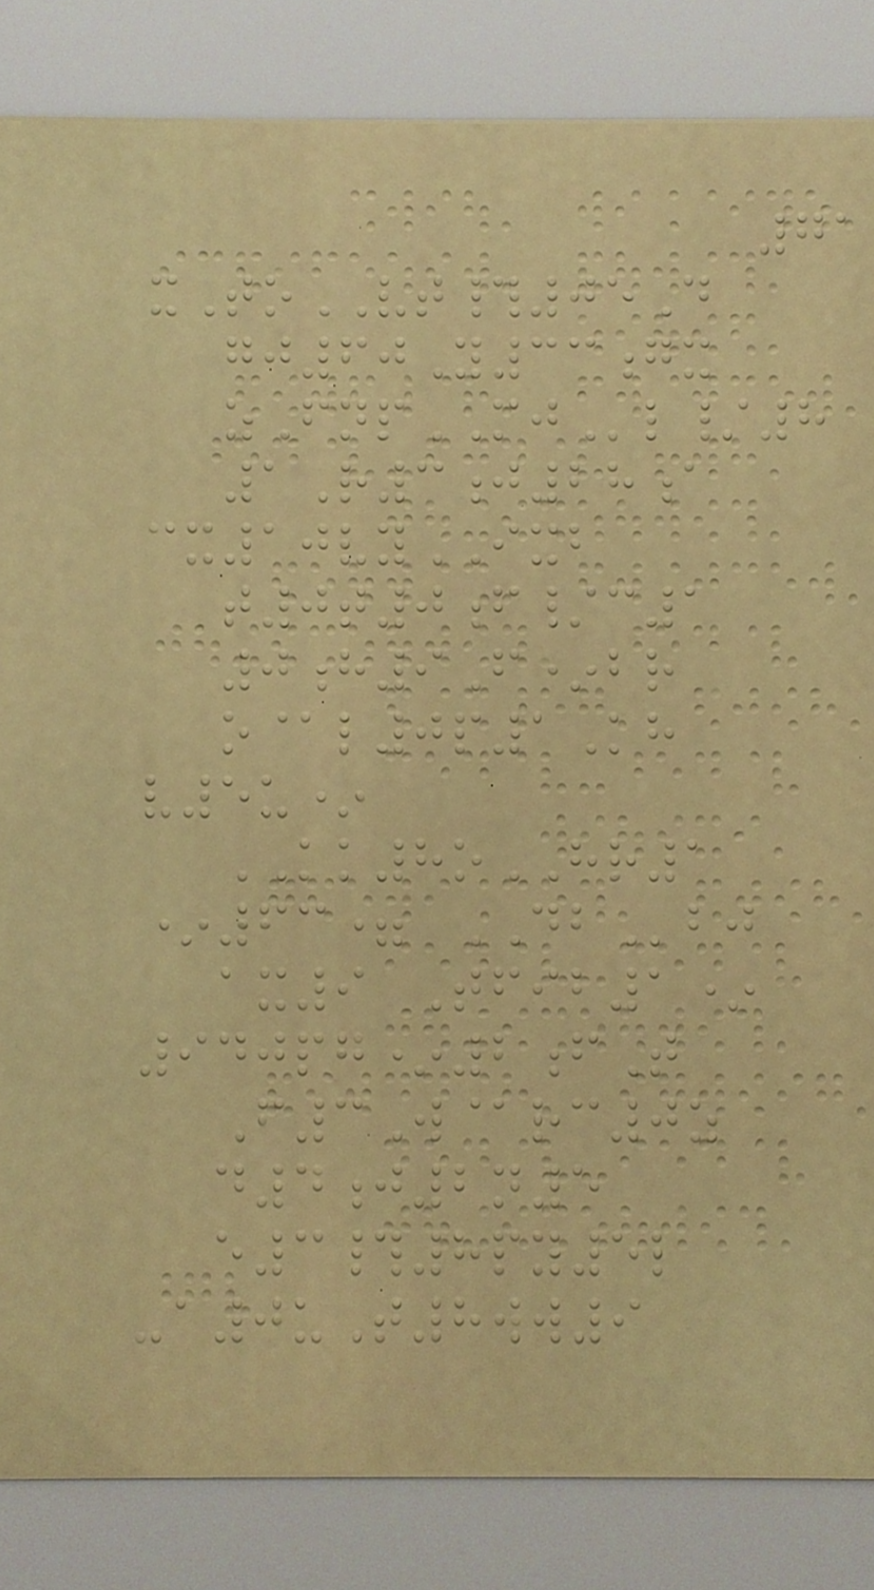71
xToVT#05D
gj60Y33gx
zFnpMJl/8
1R3j28a
cx10vyIXB
t0t0f/c1
0h9F*br
o@l0p1Kh
v5u*
KK8oHR1
*63= DBbj
ax9 Tfib1*
940pg*2fT
F3W@rc0z
d4j2n5
e3#8py5l
-a0uT8ww9
